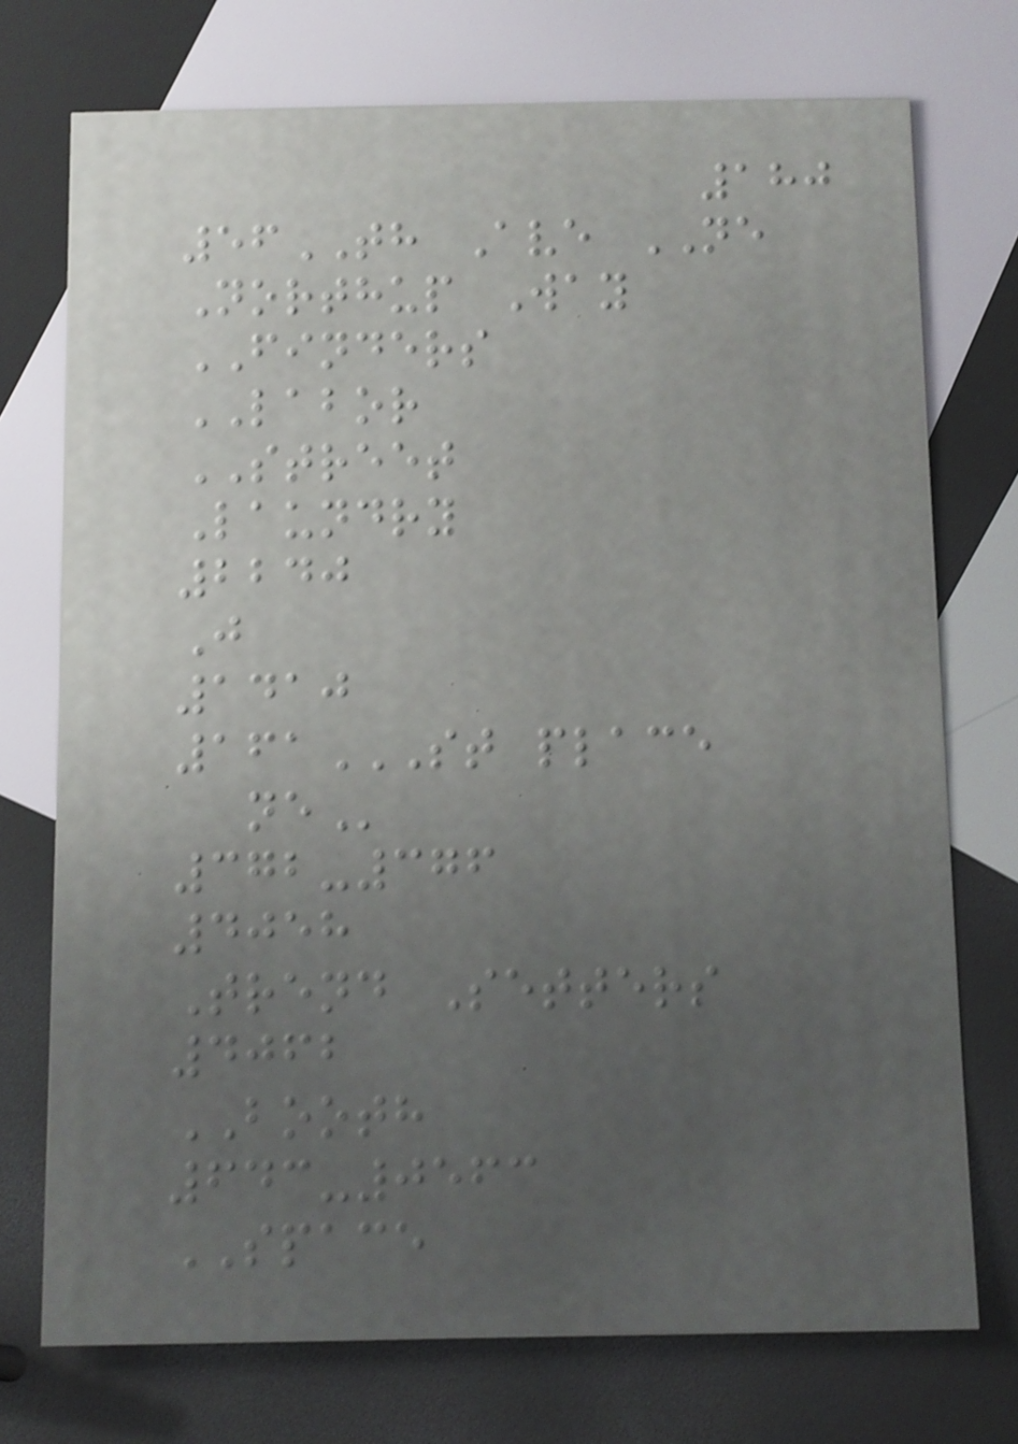180
56TH Ave NE
Northup Way
FINDERS
LABOR
STREET
Laundry
2240
J
1410
161ST PLACE
NE
372-376
4058
Trend Setters
4062
BOOTH
643-0563
SPACE
